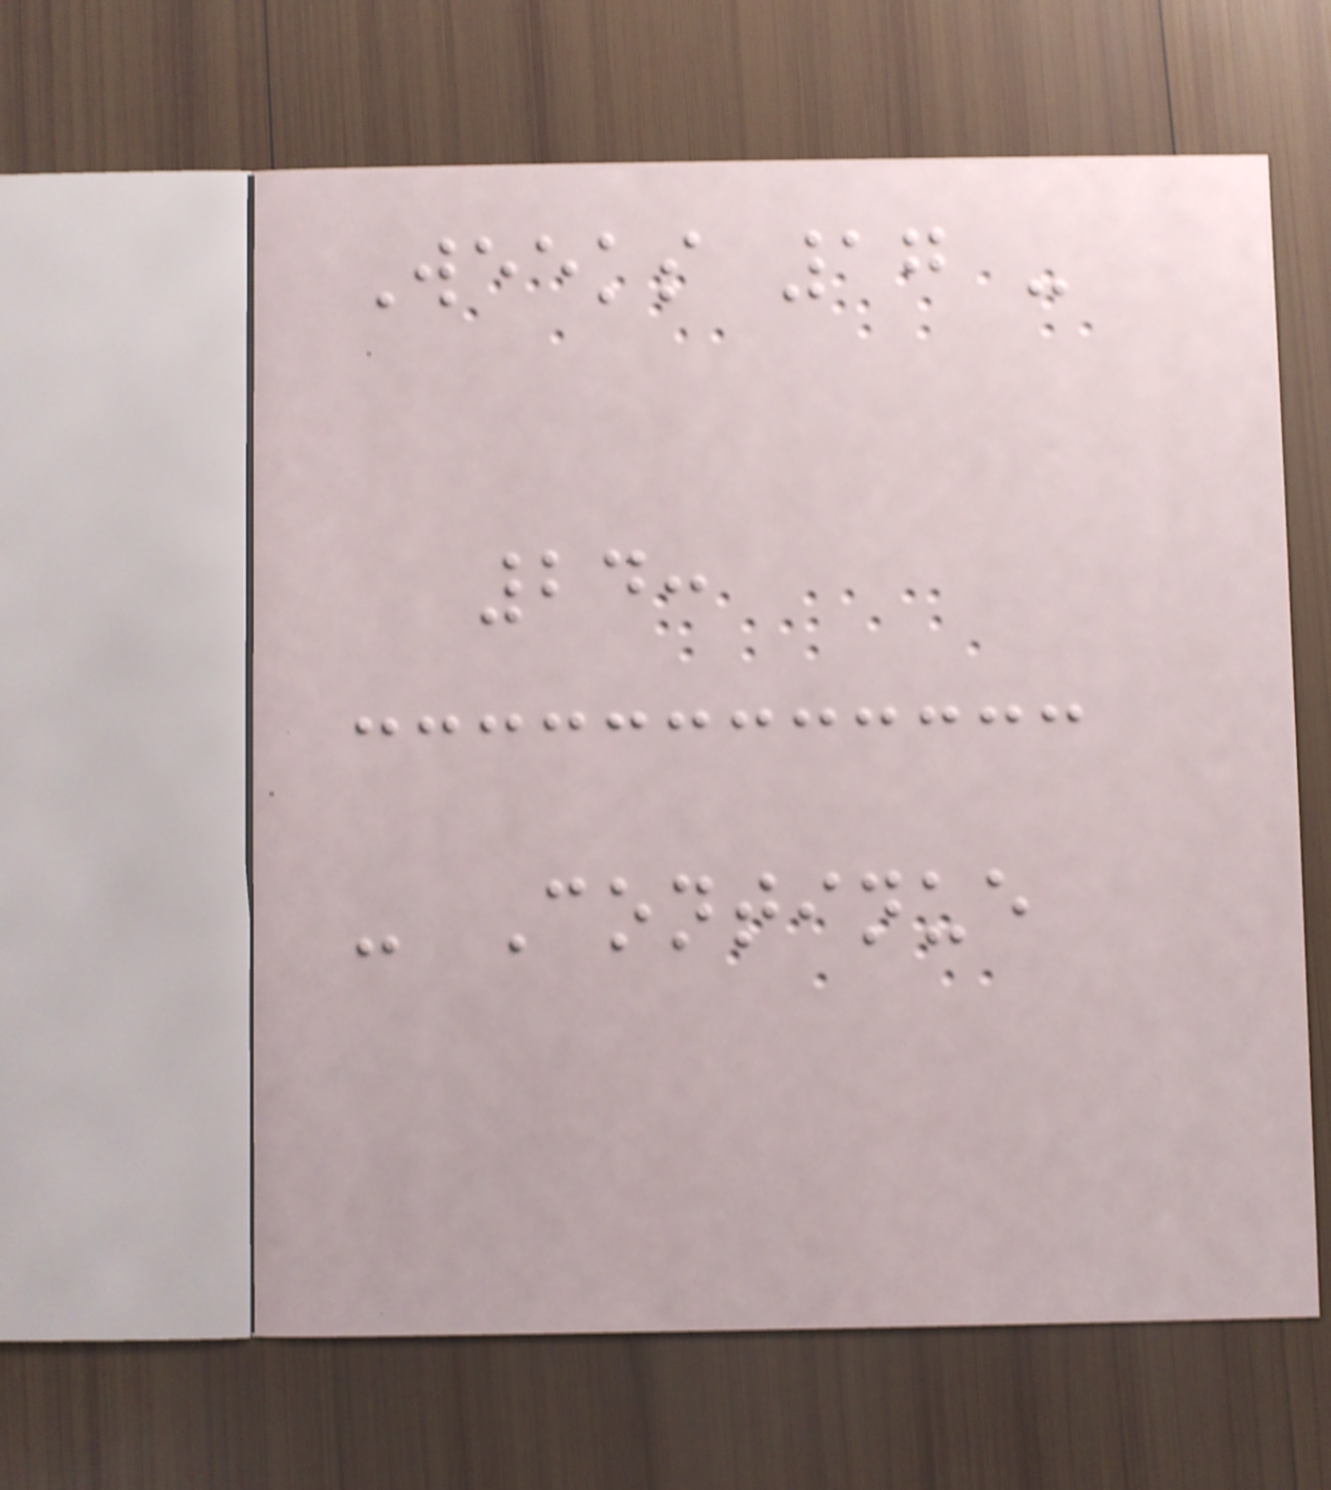Weeks 17 -
24:
- Continue
